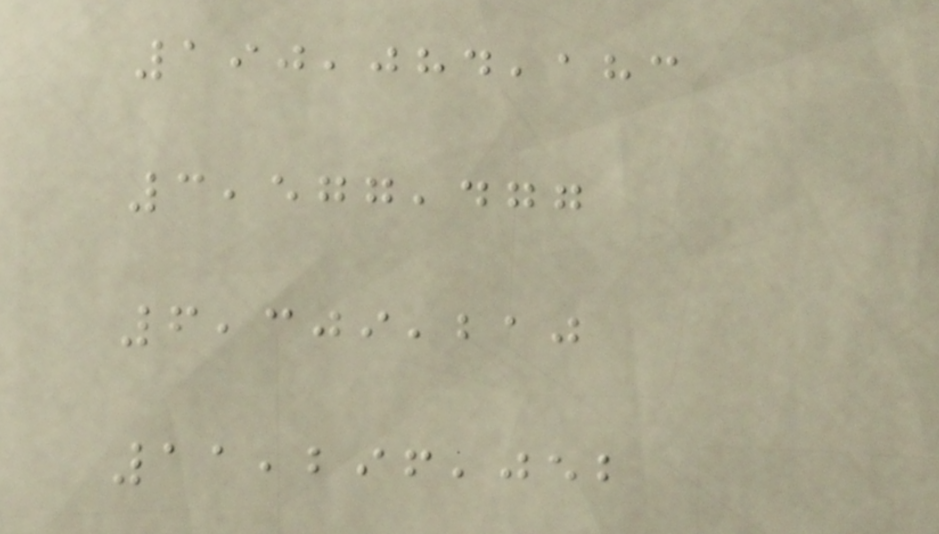190,084,183
3,577,477
6,309,210
11,296,052
